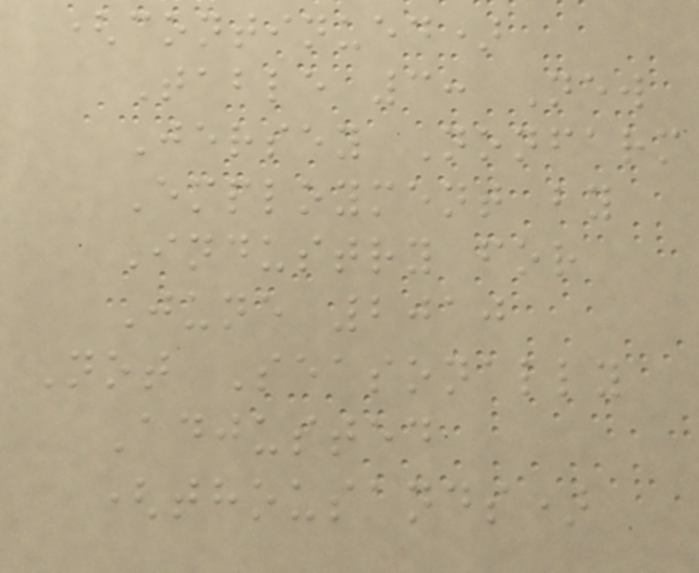(continued)
Table 3: New
Jersey Nonfarm
Employment by
Industry for
June 2010
Not Seasonally
Adjusted
(thousands)
